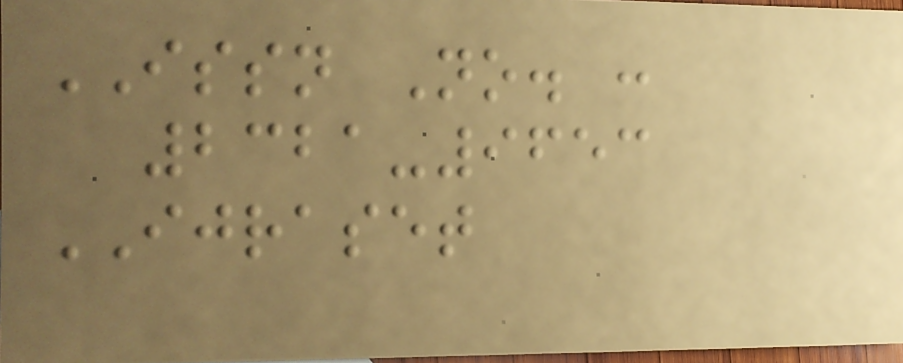ISSN No. :
2321-9653
IJRASET
